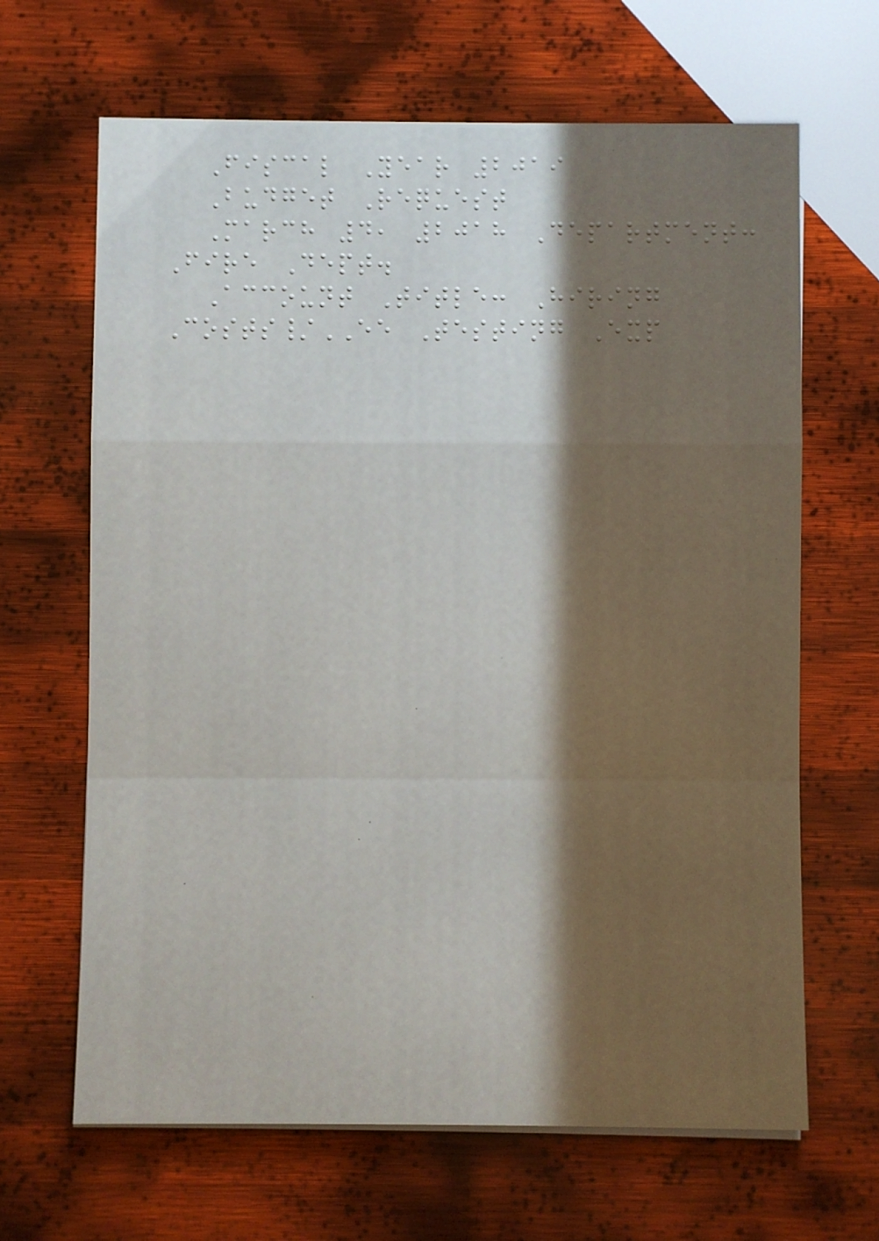Fiscal Year 2019
Budget Request
March 4, 2018 Department:
Fire Dept.
Account Title: Hiring
Costs/EE Testing Exp
